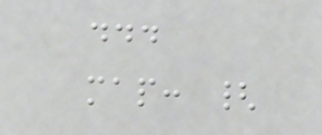...
map: {
